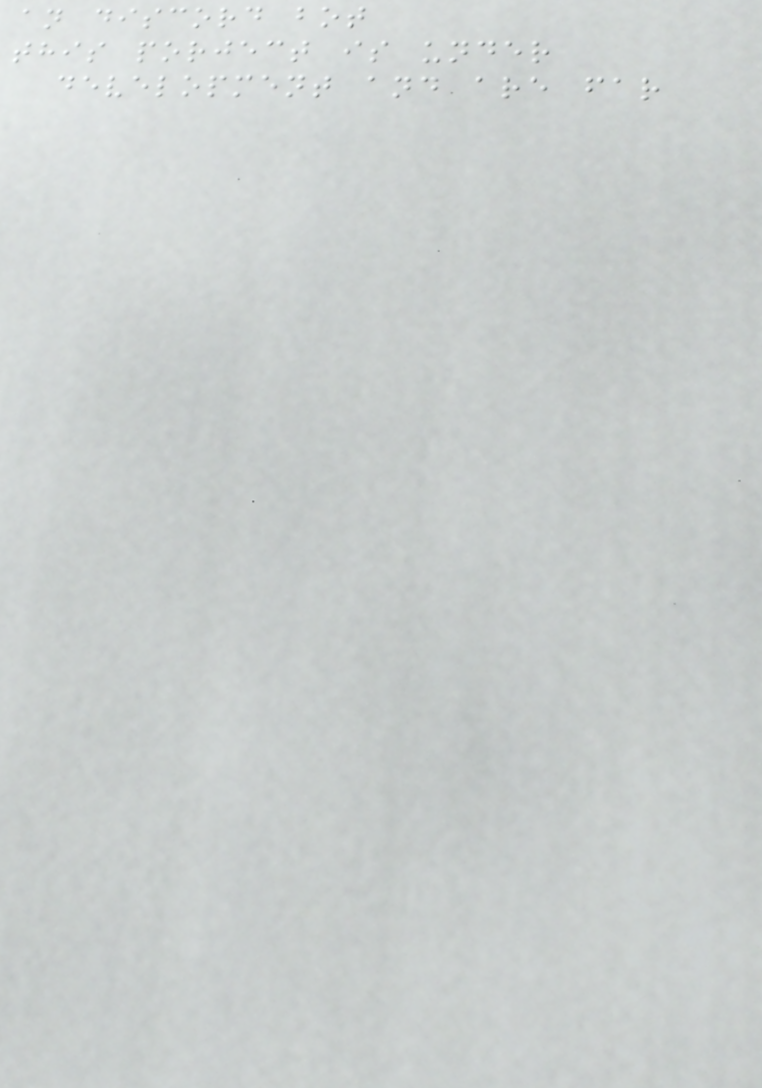an discord bot
this porject is under
development and are far
